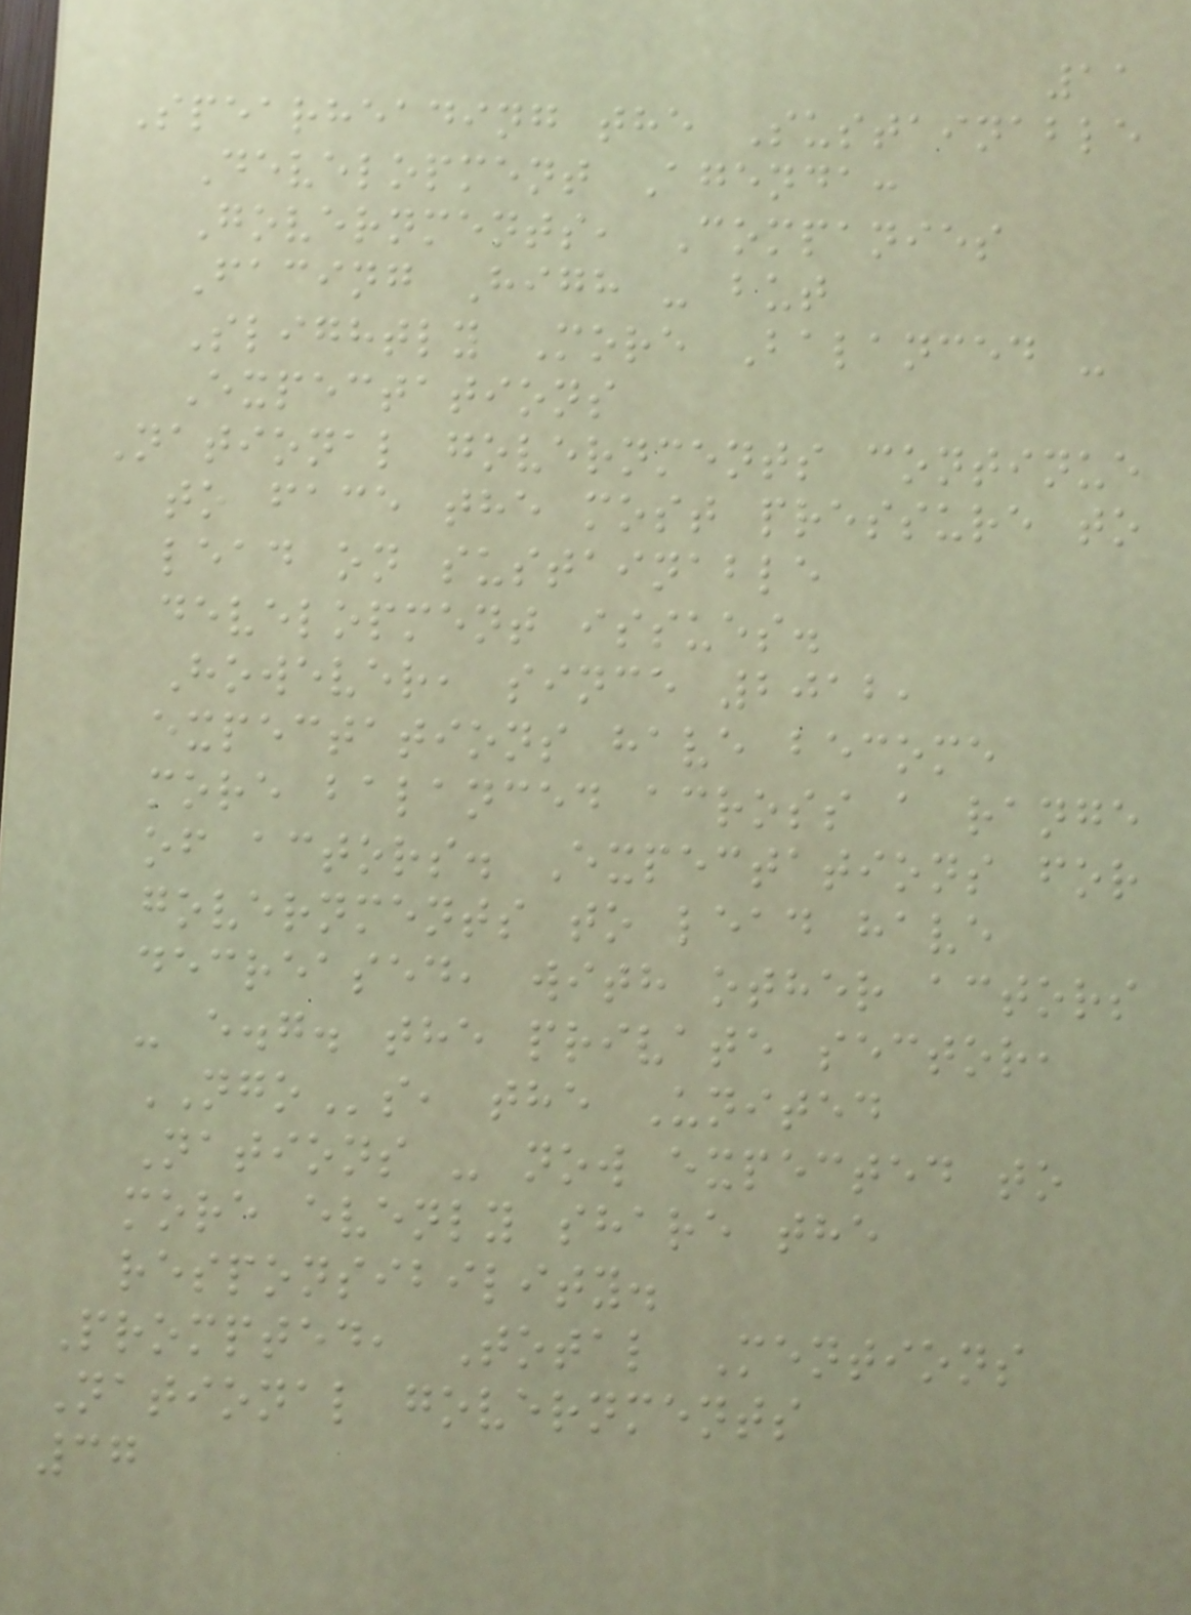11
Spearheading the Sustainable
Development Agenda:
Governments, Companies
Facing High - but
Slightly More Balanced -
Expectations
National governments continue
to face the most pressure to
lead on sustainable
development issues.
However, since 2012,
expectations have become
more balanced across a range
of actors. Expectations for
governments to lead have
decreased, with other actors
- e.g. the private sector,
NGOs, the United
Nations - now expected to
more evenly share the
responsibility.
Prompted, Total Mentions
National governments
37
